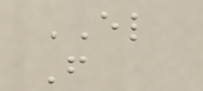EL
F
